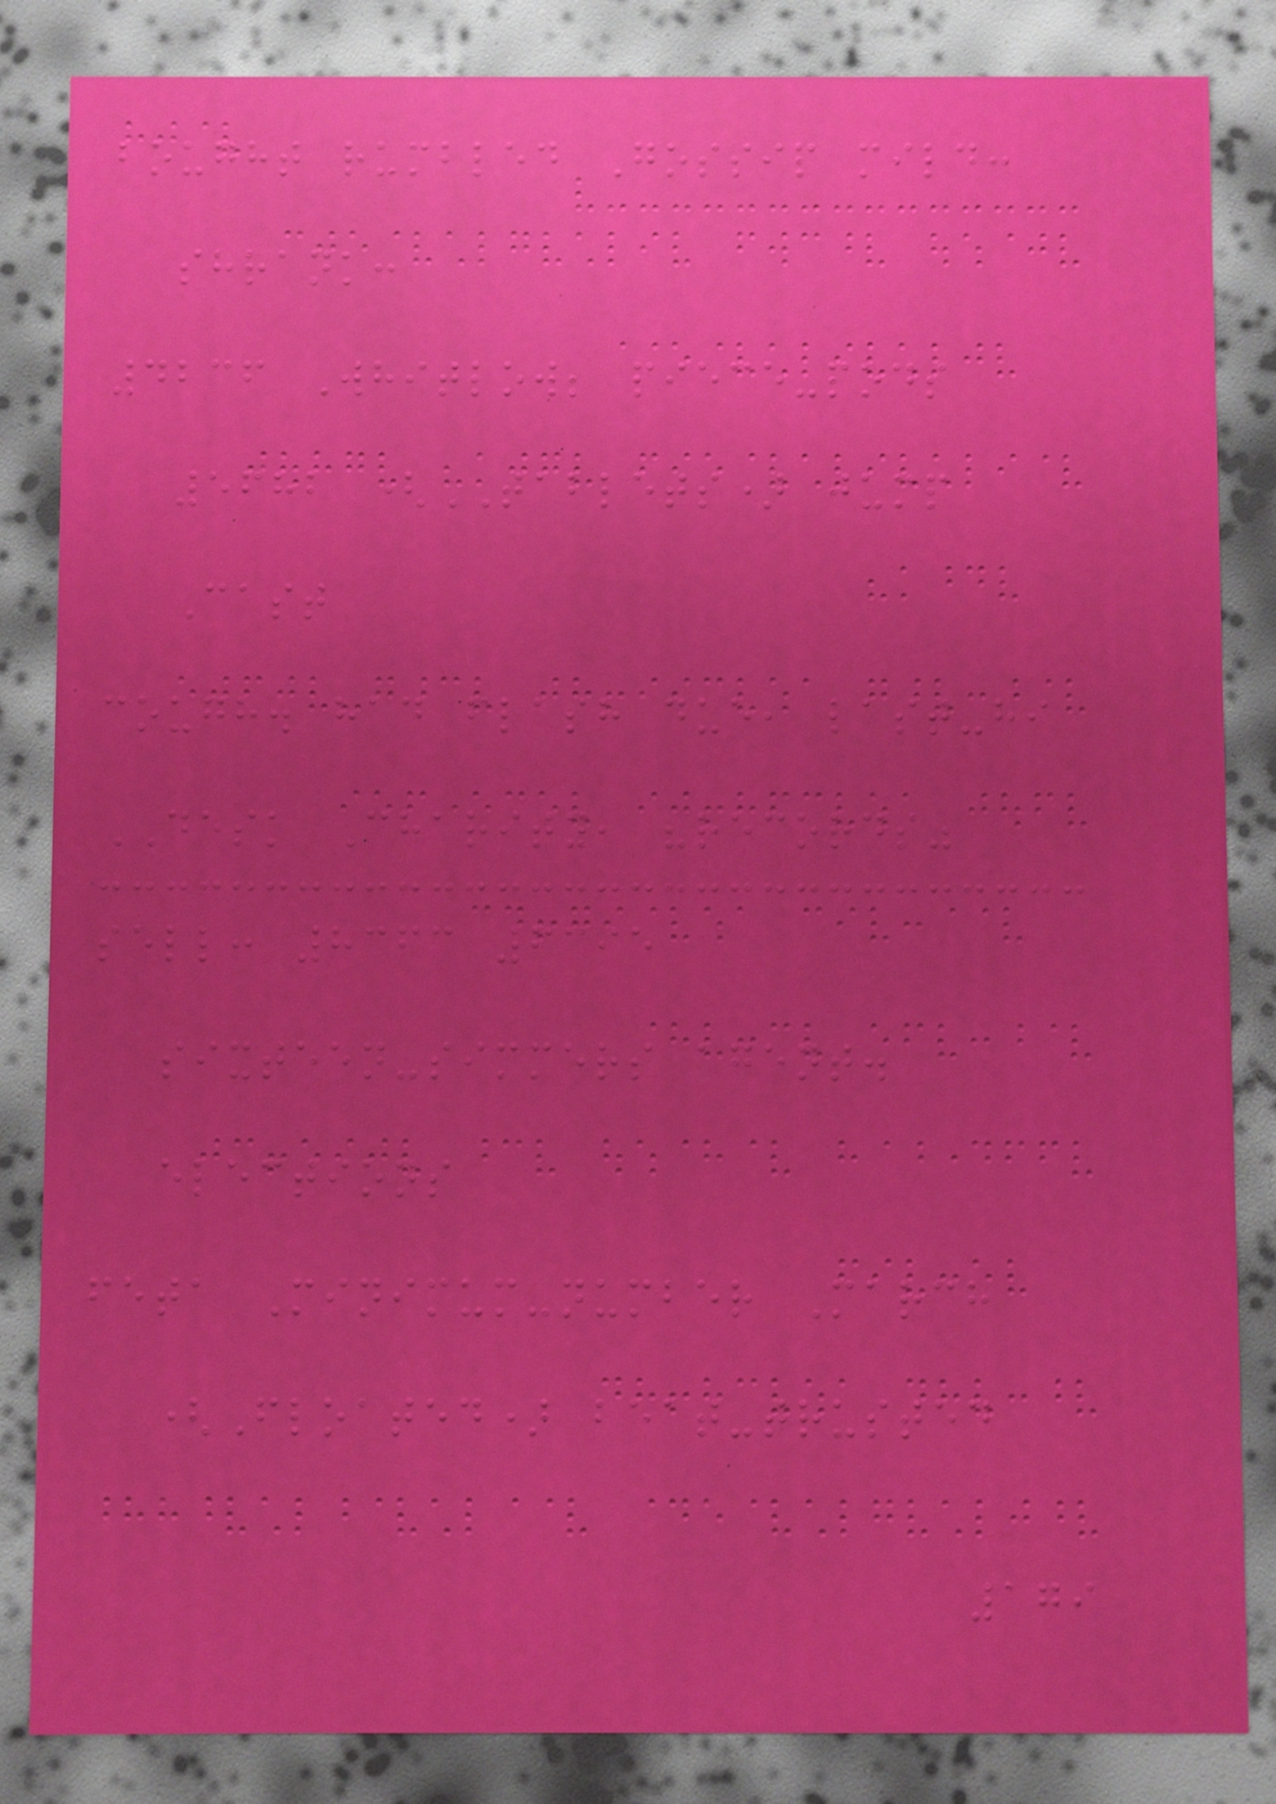bought rumbled Gossip mild:
shrank:
4236 Whitlow; piece-pods
5682 (TABLETS) jump
Cast
cough. had flash due, last-hi
DESK Charity, "records"
sell: 8363 6395
sixteen-simmers agent.
elections
feta Minimum-number March
(Floated) beat-trusted
179
